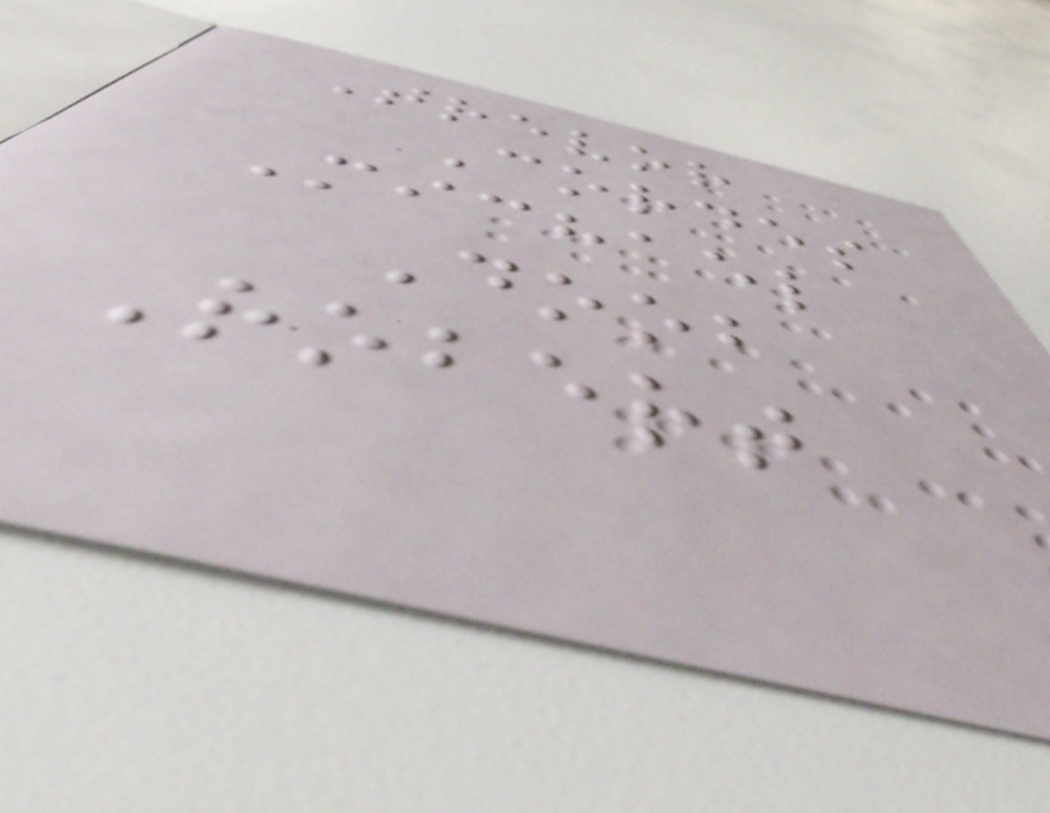Trevor
Cordes
Michael
Doob
Robert
